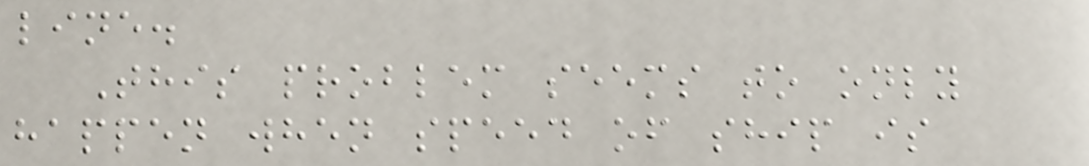line.
This problem seems to only
happen when speed of ship is
